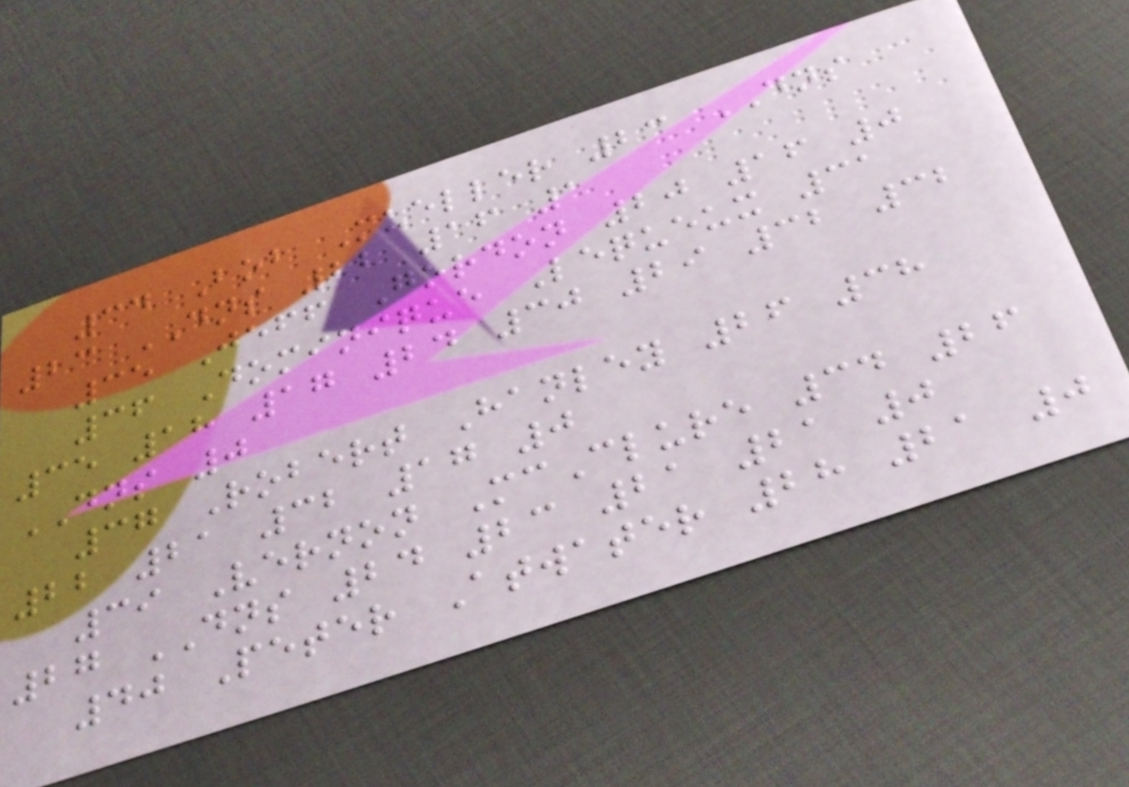34 Bob Mueller 23 DNS
23 DNS 22 16 1
35 Jeff Gordon 20 16 0
36 Dominique Lequeux 31
35 18 17 24 30 29 32 32
DNS 0
37 Robert Hanley 26 38
22 21 32 17 0
39 Vernon McClure 34 26
27 DNS 24 23 21 21 0
40 Peter Atwater 28 21 0
